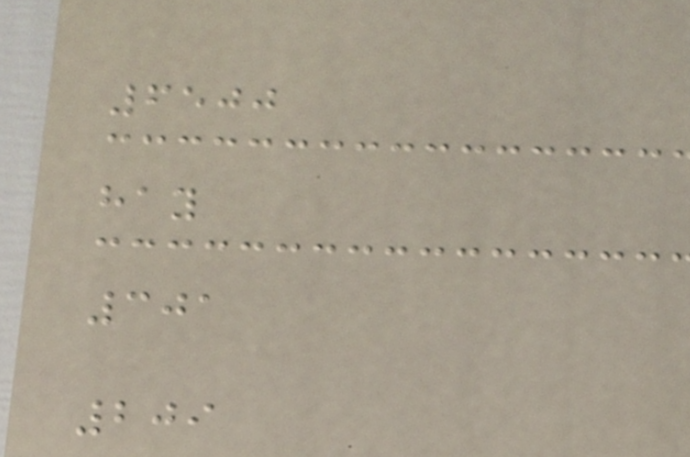6500
hay
301
209
